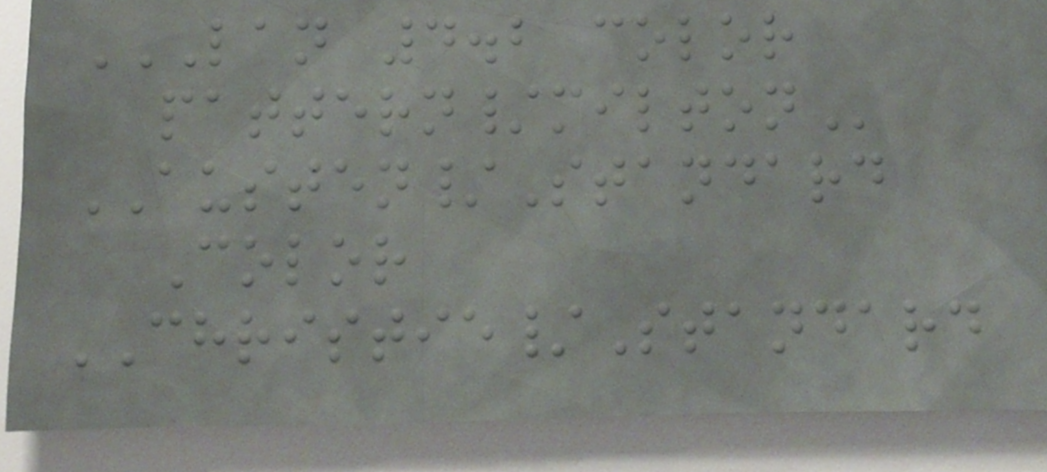LAN 4.2 COLOR
PATTERN/MILTON
AUSTEN/Standard
Color
CHRISTIE/Standard
